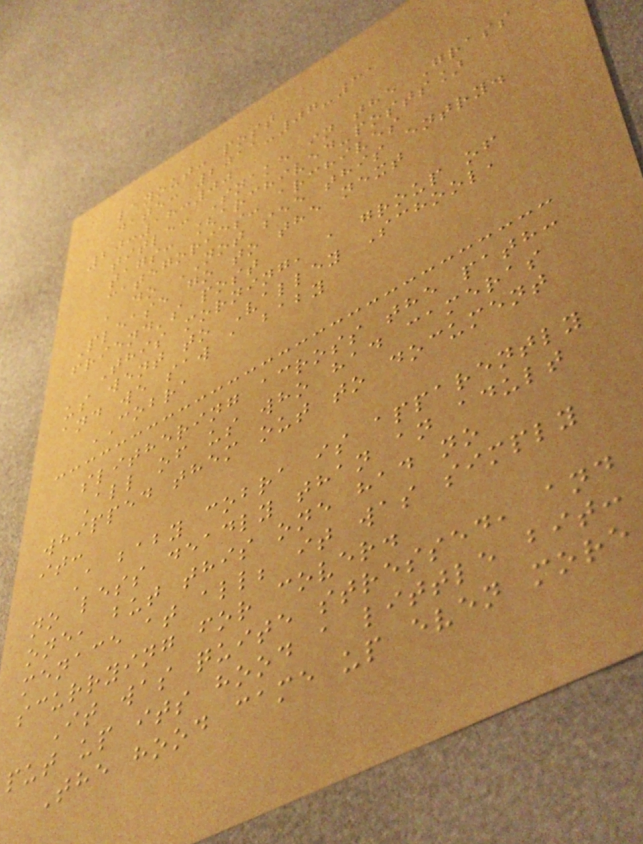layout: post
date: 2011-07-31
20:18:00
title: Snake in the Grass
tags: [archived-posts]
categories: archives
, do NOT see this entry.
Please go to the next
friend's post
This morning, a group of
us went to Valley School,
and we saw a baby
COBRA
slithering across the path:
All of us who had cameras
whipped them out to document
it:
A baby cobra is apparently
no less deadly than an adult
one, but this one had no
menace at all; it was simply
scurrying for cover.
It was quite stressed, and
put up its hood a little bit:
The hood came up even more
